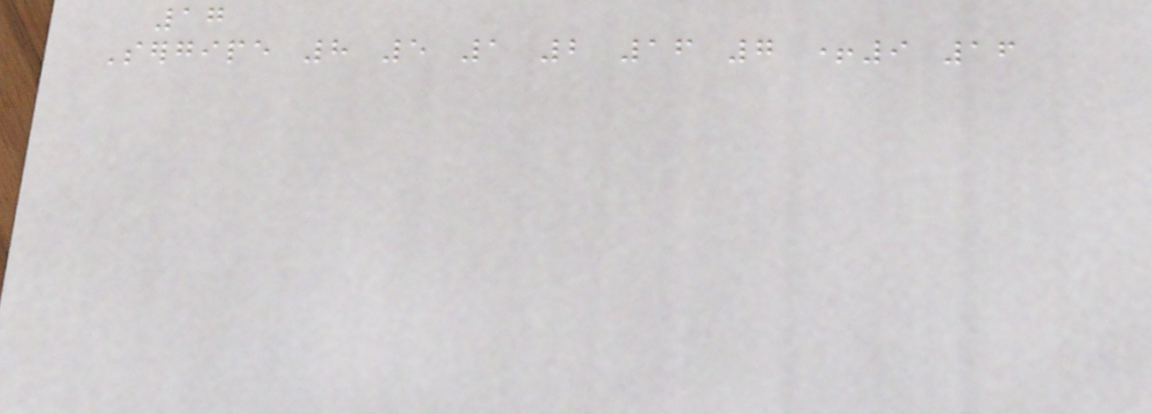17
Sergipe 8 5 1 2 16 7 +9 16
